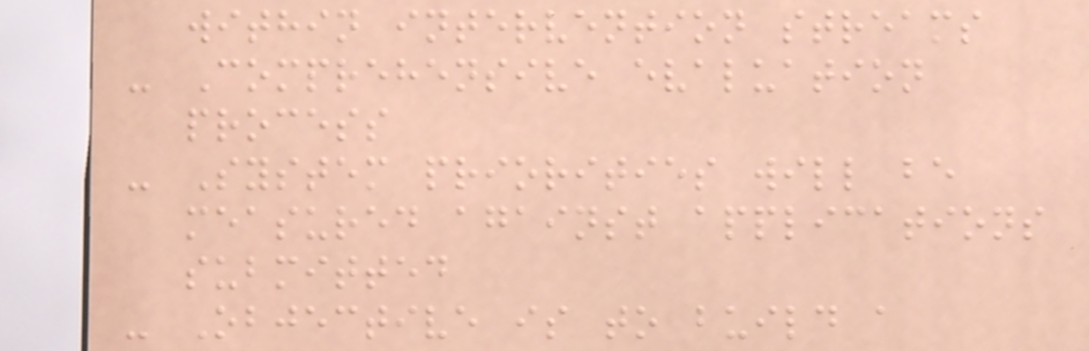within intervention streams
- Comprehensive evaluation
process
- System priorities will be
measured against applications
submitted
- Objective is to build a
